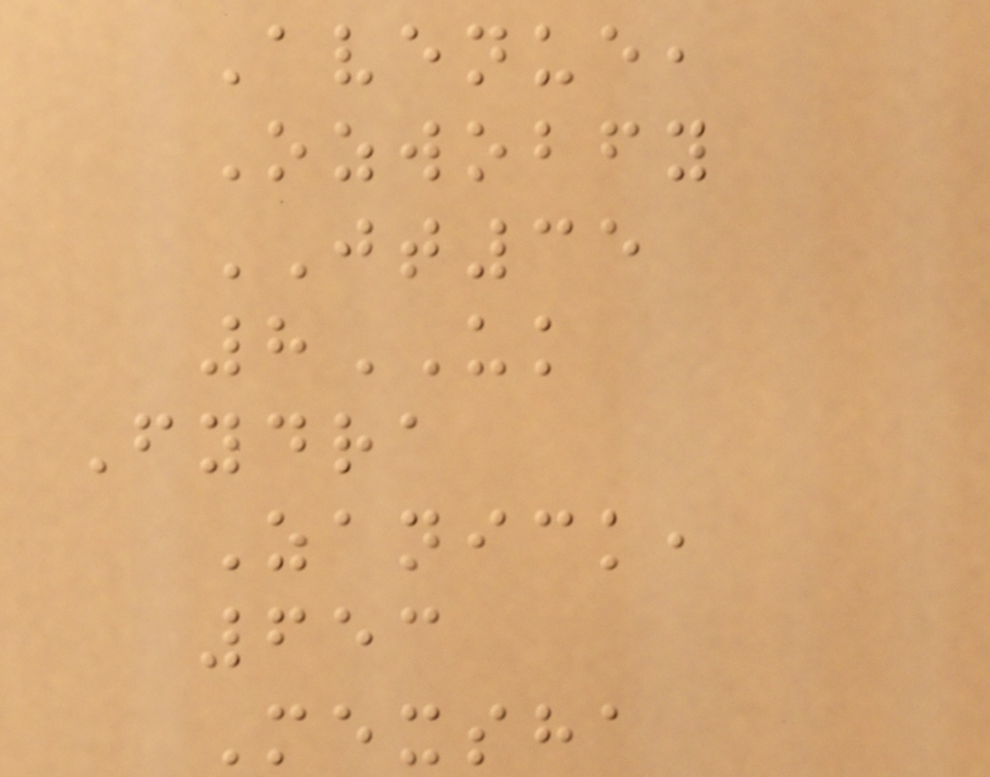Avenue,
Ozwobfy
JT35
8UK
Fydra
Zanick,
653
Mexsha
